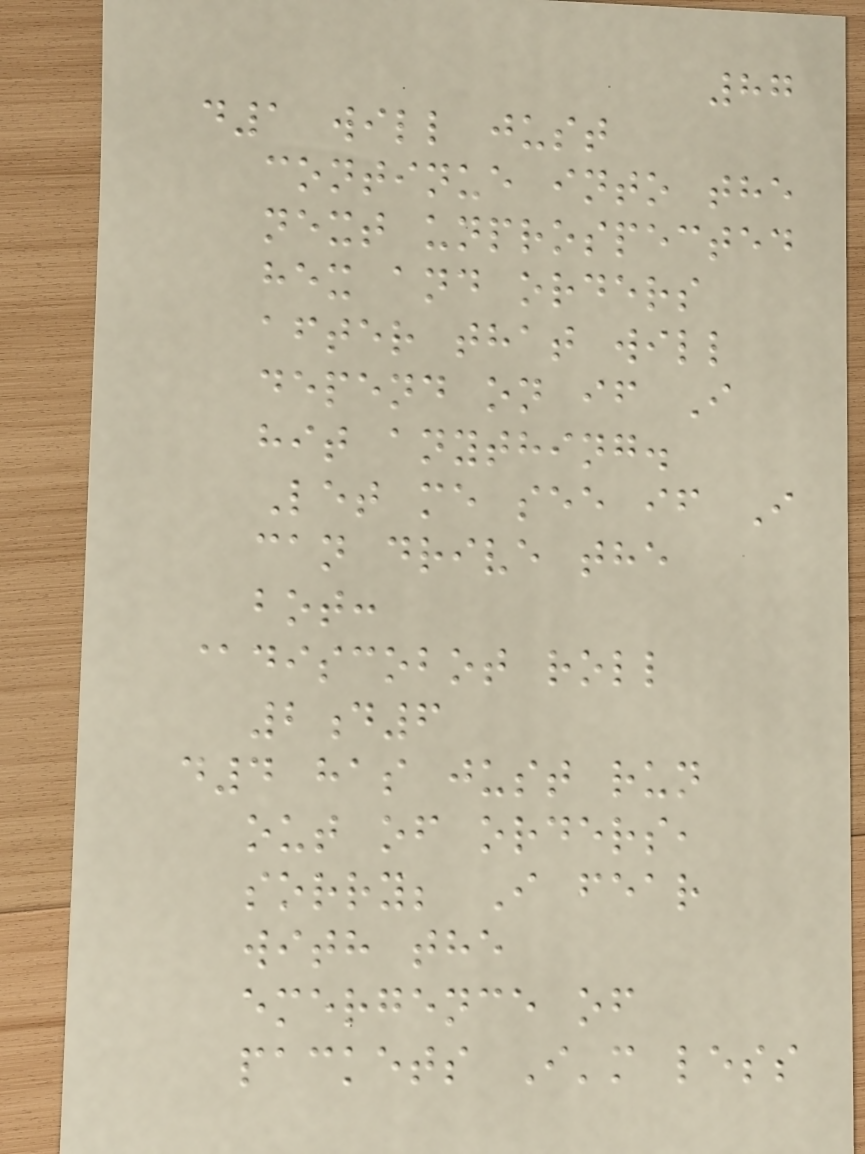87
d1 will just
continue into the
next unprospected
hex and orders
after that will
depend on if I
hit anything.
Let me see if I
can drive the
bot:
@discobot roll
2d6
d4 has just run
out of orders,
sorry; I fear
with the
emergence of
packets I'm less
